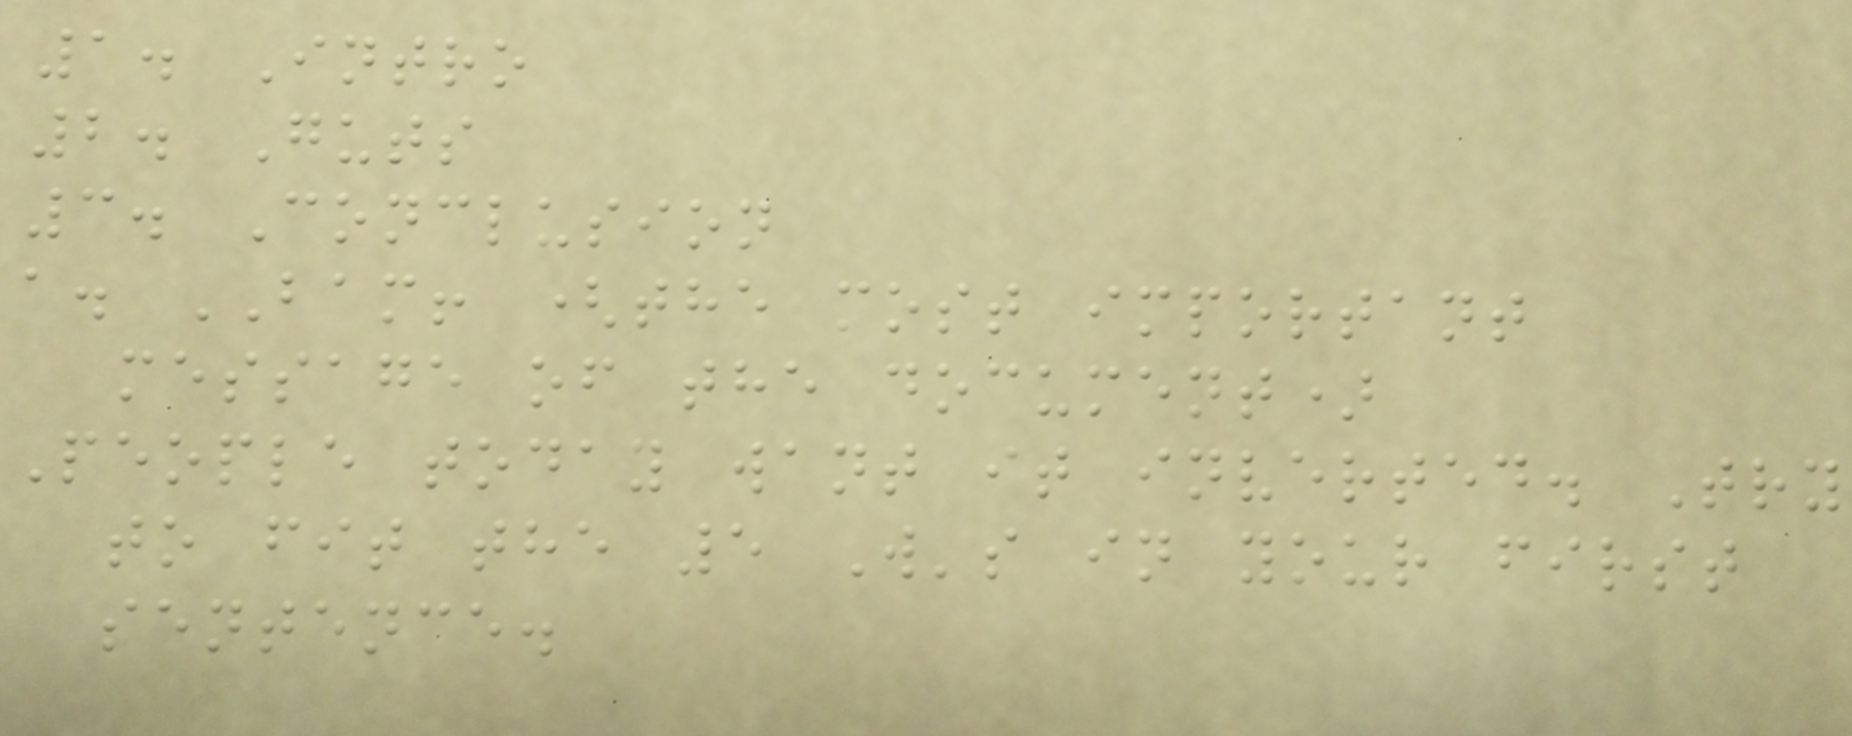1. Intro
2. Guts
3. Conclusion
a. BAM! (the most important
message of the document)
People today want it inverted. Try
to fit the 5 W's in your first
sentence.
